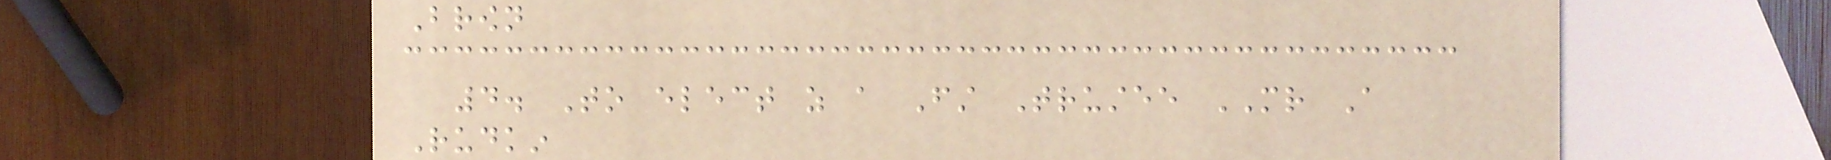Brown
4. To elect as a First Trustee MR A
Rudkin
